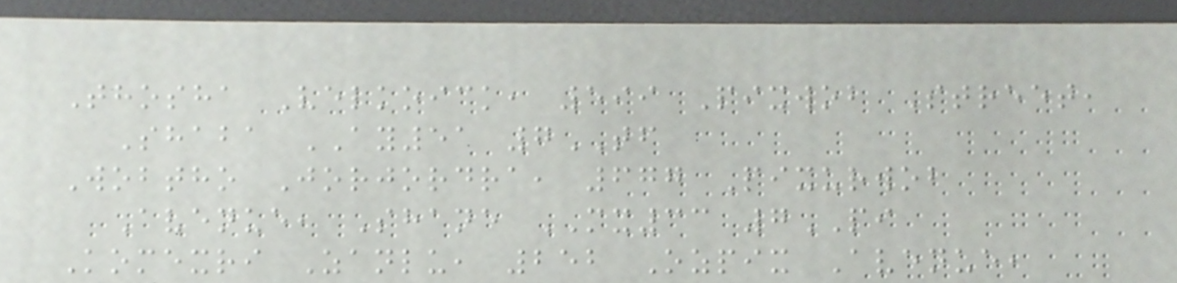Thosha Velkoick, 599 Pixwob Street,
Shaba AY51 7TF
Wobtho Jorjordra, 677 Pixurwob
Avenue, Shane MX33 7PI
Komexri Zanlu, 252 Ozpix Avenue,
